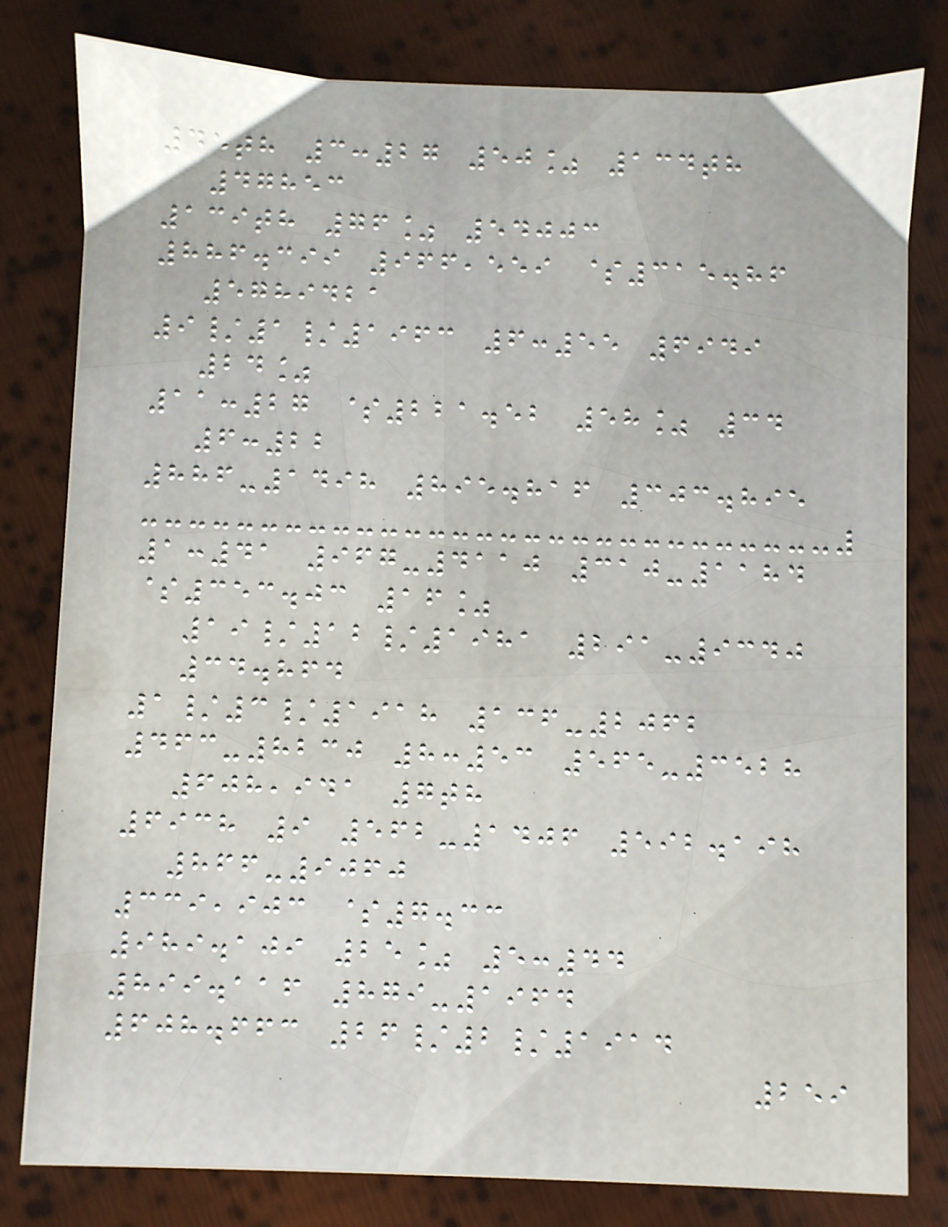45th 3:27 50% 134th
47853
139th 76% 54003
886.399 966,559 $315.86
5789421
9/1/1963 6:55 6949
24%
11:27 $221.52 58% 34
6:22
886-1498 895.816 303.895
1:41 967-4110 310-1184
$353.03 16%
19/12/1981 291-9340
34.864
1/3/1918 136-2062
463-8230 8:53 565-3528
608,941 7th
6938 9 562-1406 592.198
866-9060
339,903 $7.33
989.109 25% 5:44
899.116 879-1964
608.663 26/2/1914
259
